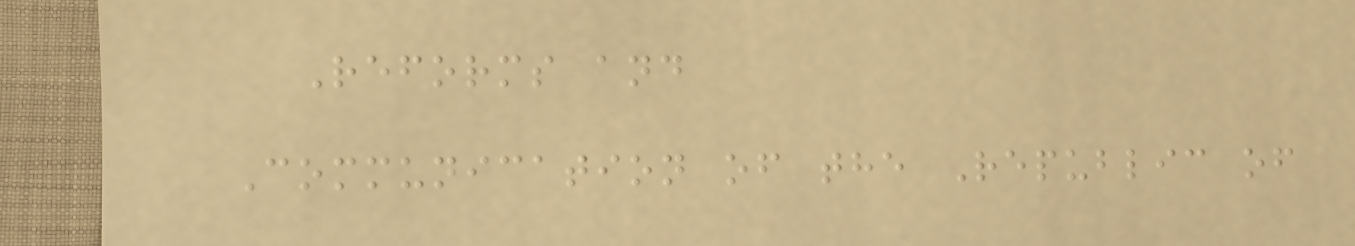Reforms and
Communication of the Republic of
